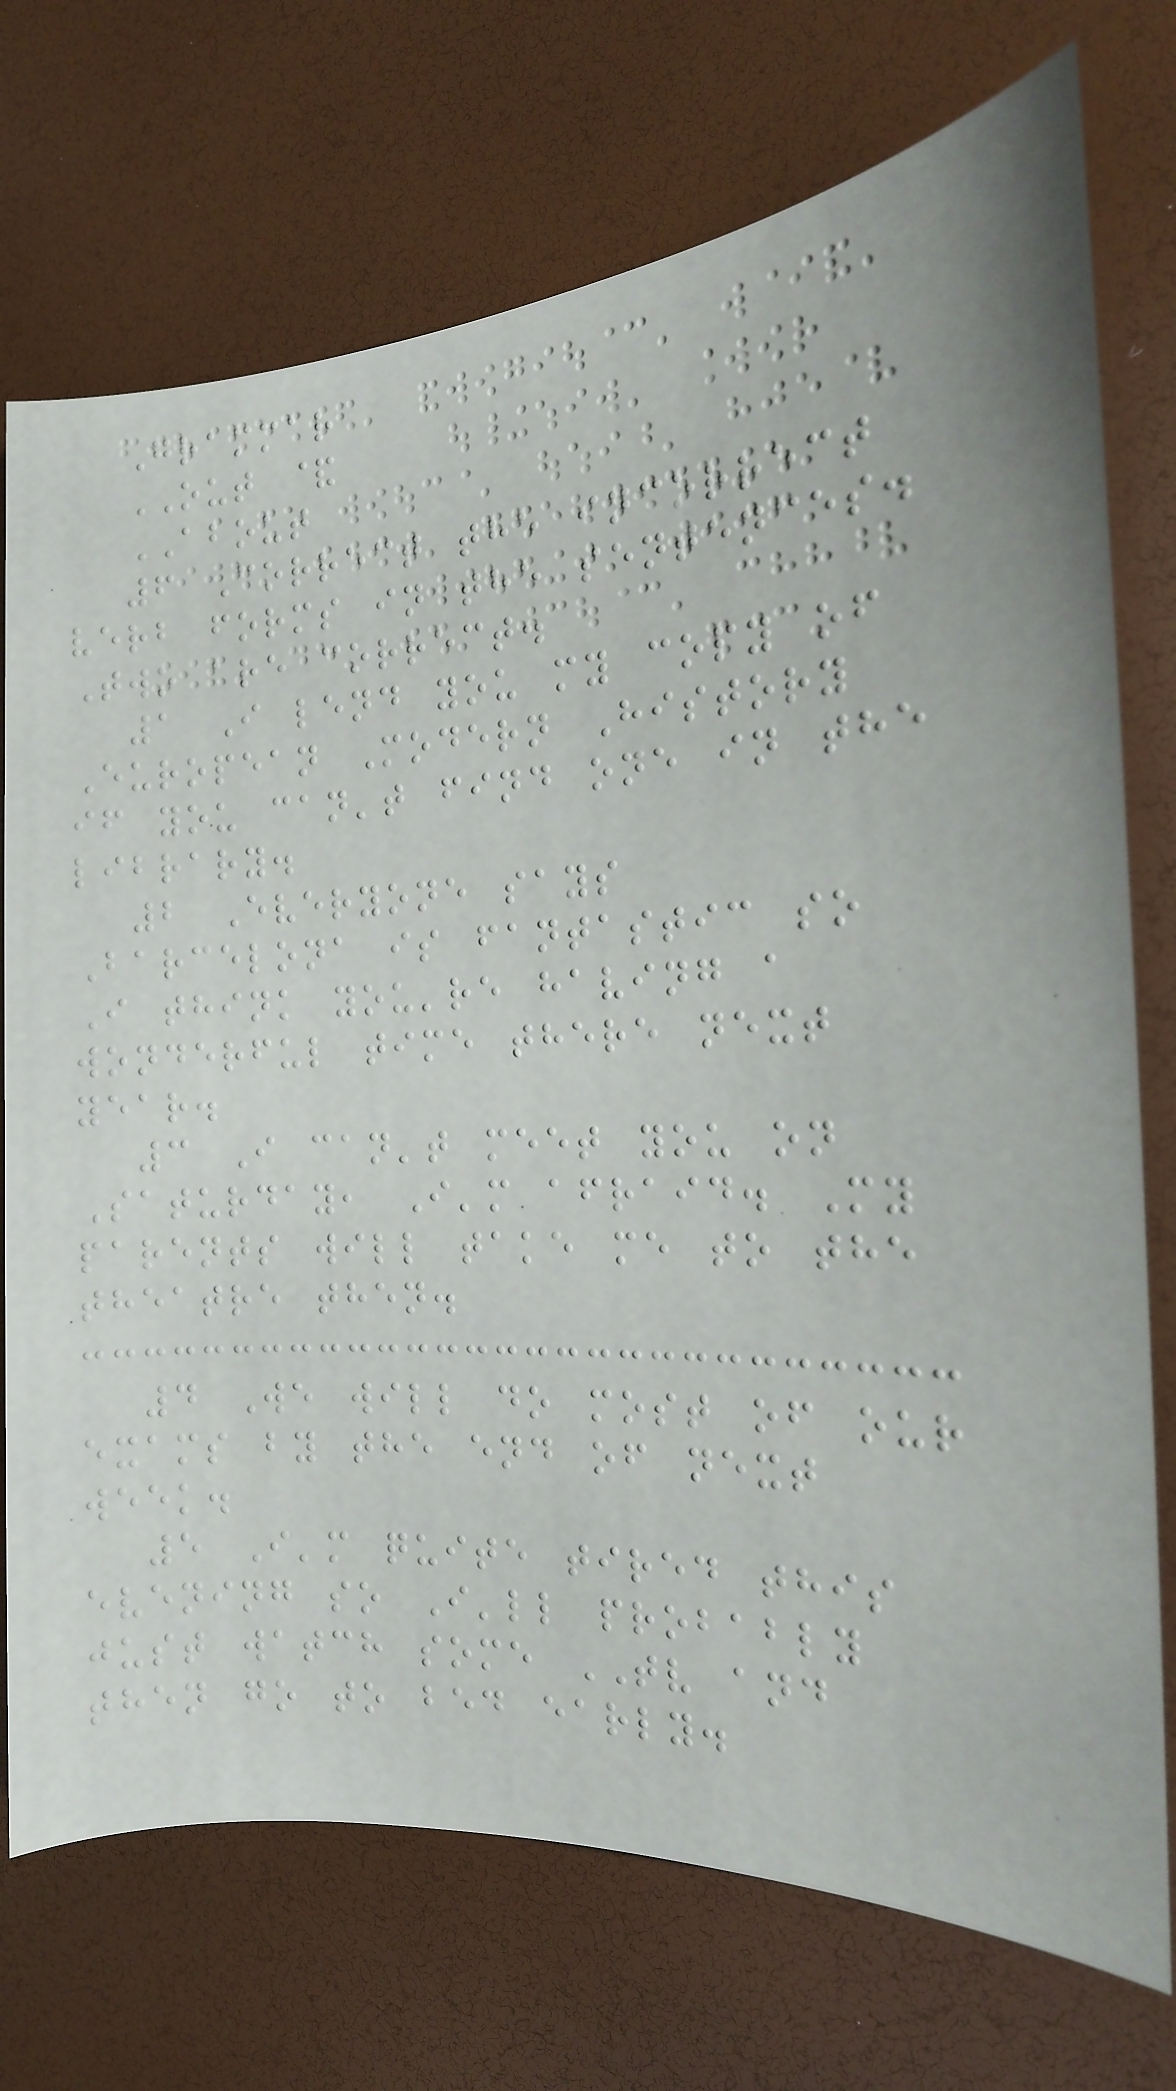Grammar
OUT &
ABOUT
6 Correct the incorrect
verb forms in the sentences.
Two are correct.
1 I lend you my copy of
European Modern History
if you can't find one in the
library.
2 Everyone says
Barcelona is fantastic so
I think you're having a
wonderful time there next
year.
3 I can't meet you on
Saturday, I'm afraid. My
parents will take me to the
theatre then.
4 We will do most of our
exams by the end of next
week.
5 I'm quite tired this
evening so I'll probably
just watch some TV and
then go to bed early.
